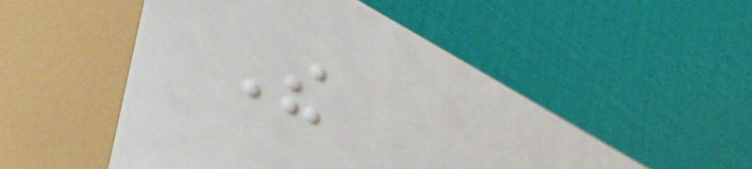The
